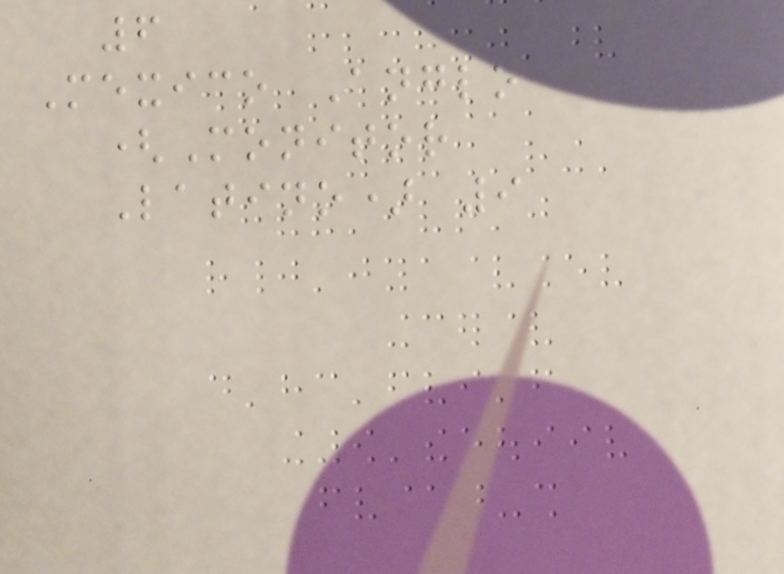6
Mexico Anglo
(Monitor
Latino) 9
